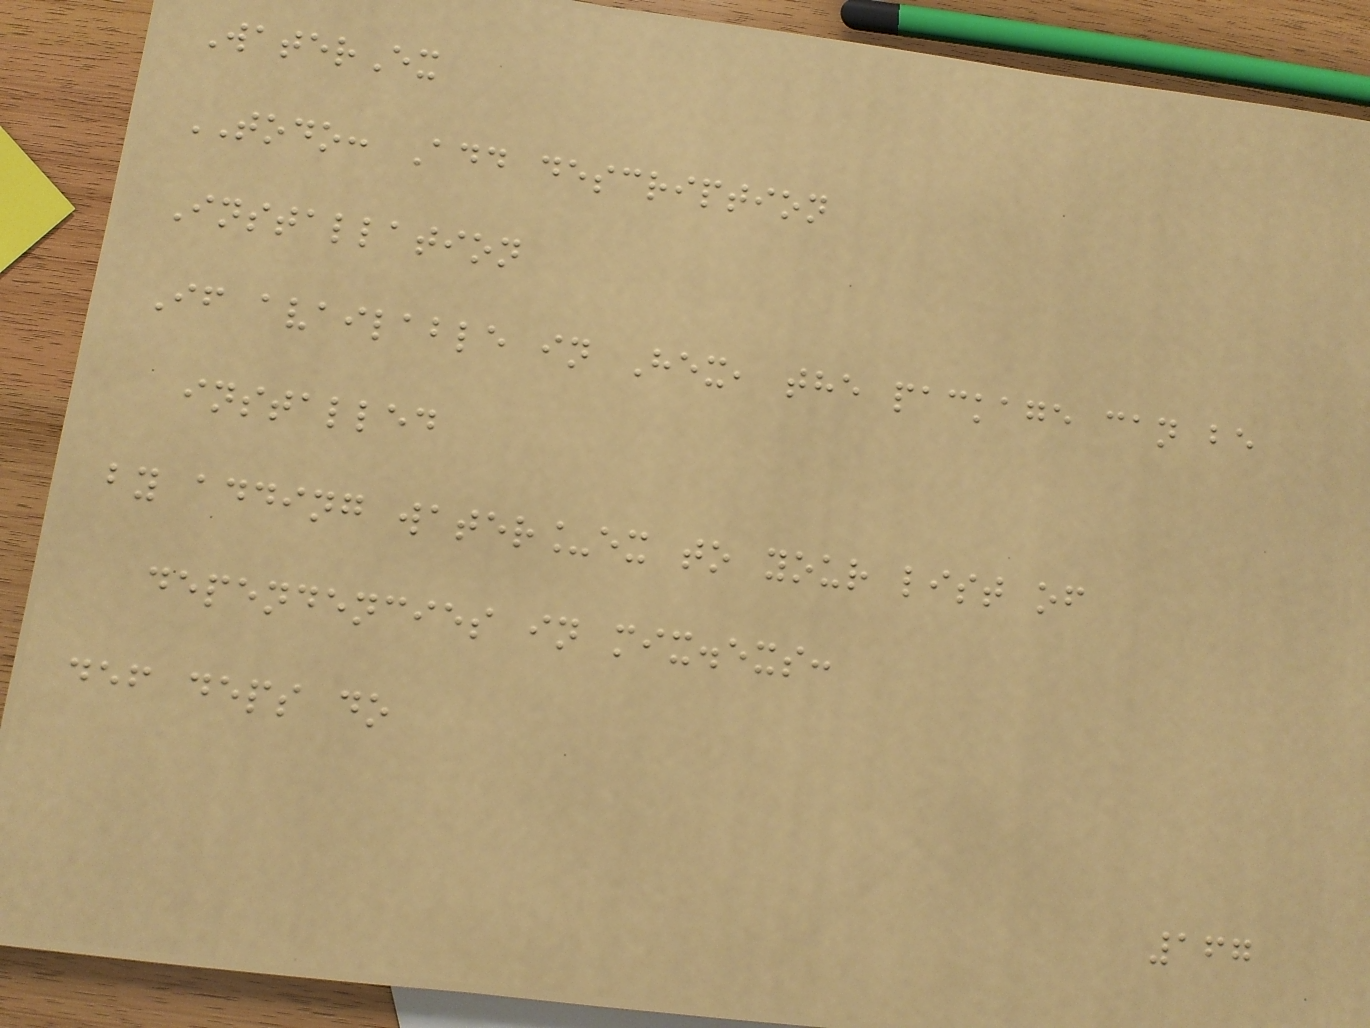WaterEx
TODO: Add description
Installation
If available in Hex, the package can be
installed
by adding water_ex to your list of
dependencies in mix.exs:
def deps do
167
